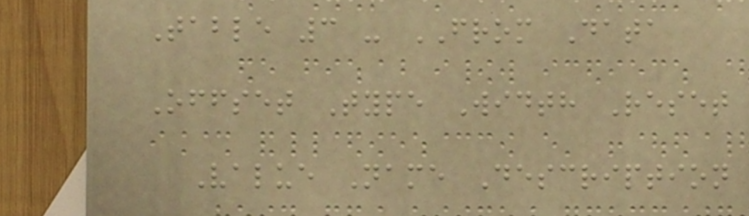Table 3 - FROM Data
Offset Type Width Reset
Value Name Description
